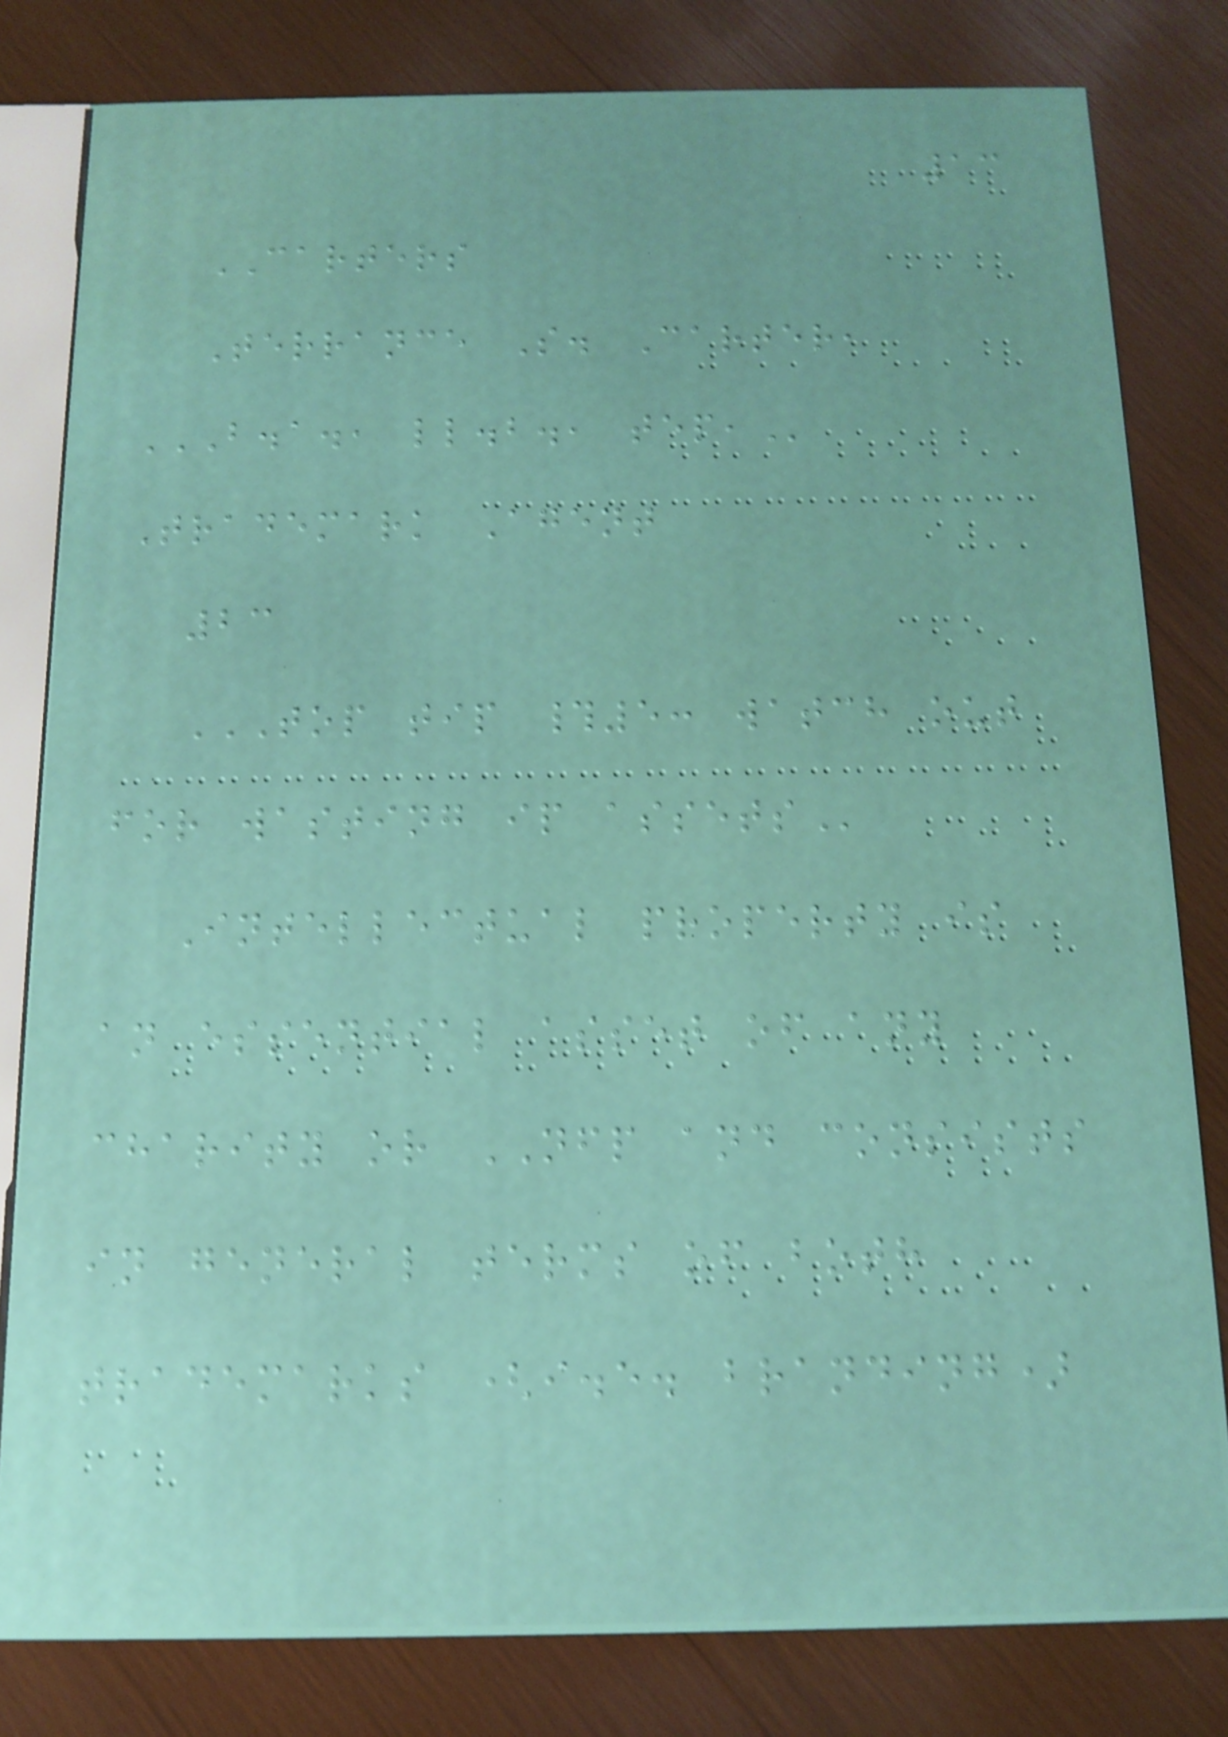13
CARTERS
Terrance S. Carter,
B.A., LL.B., TEP,
Trademark Agent
23
TOP TIP #5: WATCH OUT
FOR WASTING IP ASSETS
Intellectual property is
an essential asset of any
charity or NFP and consists
in general terms of both
trademarks (i.e. branding)
